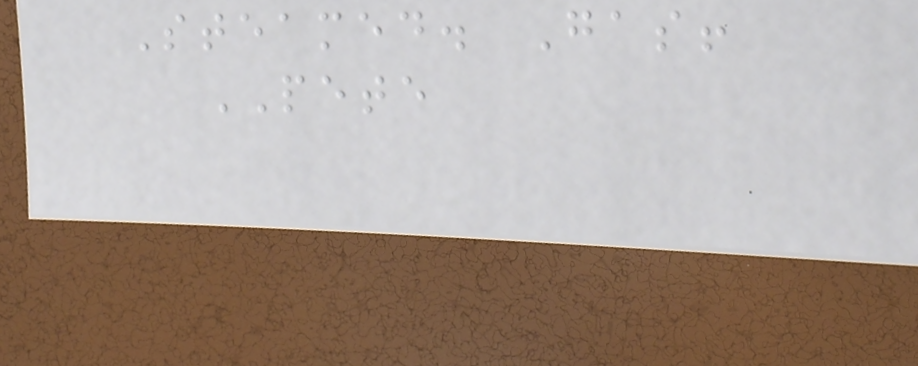Steamed. Gas!
PETE
